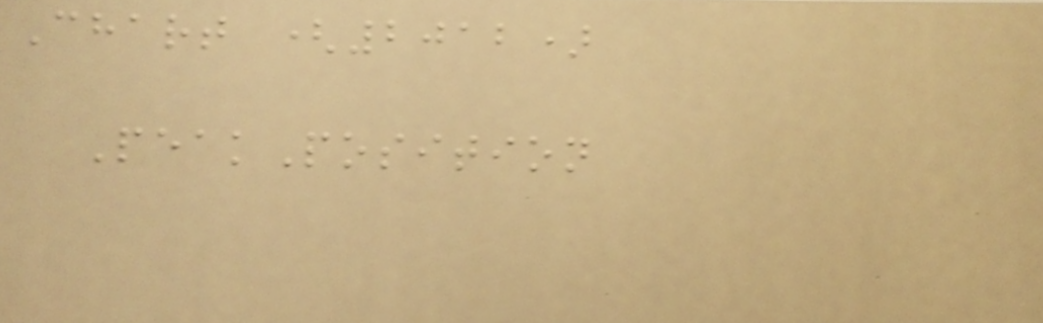Chart (2012)
PeakPosition
